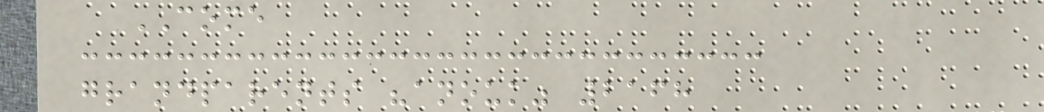COME
grandparents "anouk" 2168
